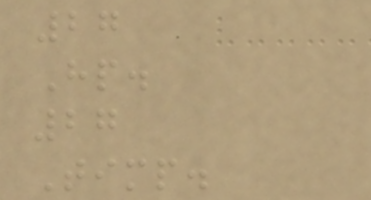27
Hp.
27
Timp.
